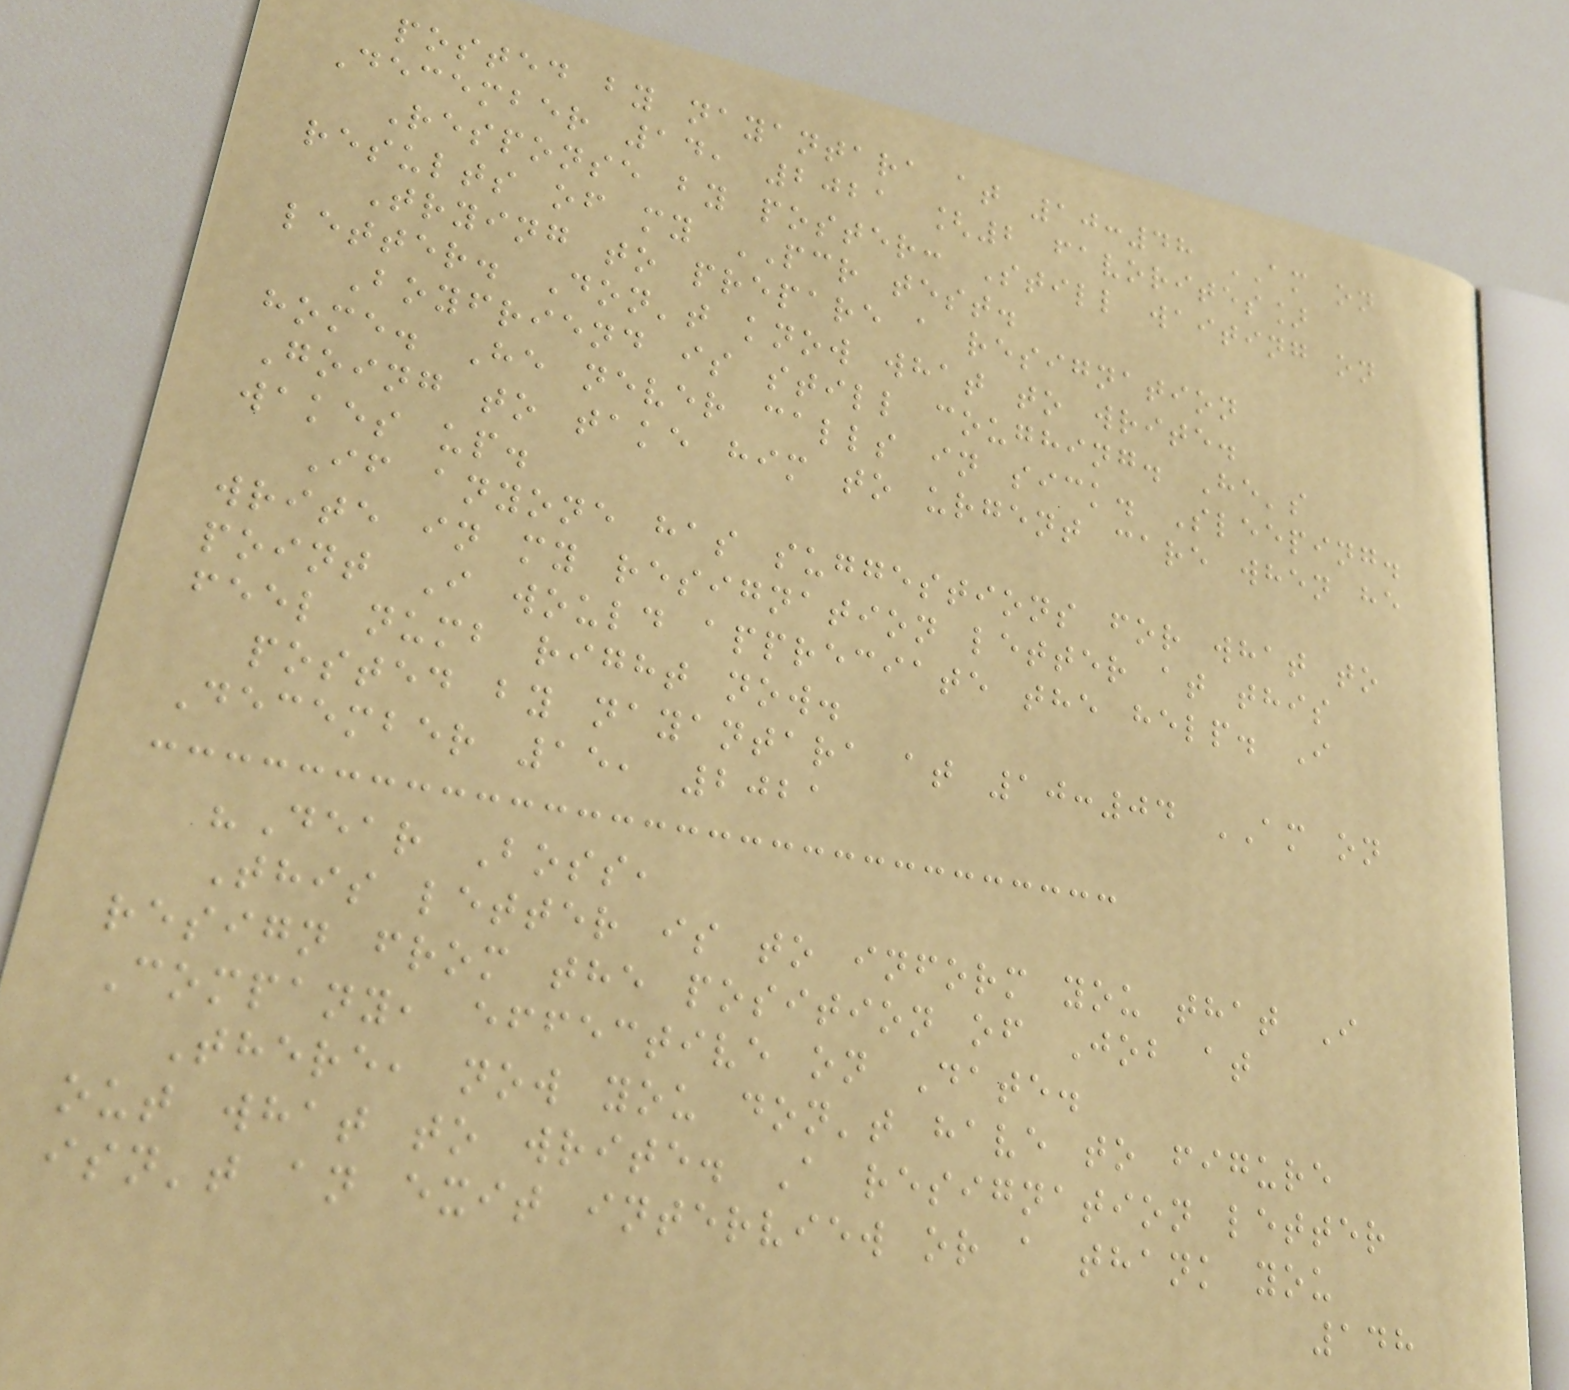posted by nayantara at 10:48 AM on
December 14, 2021 [2 favorites]
Response by poster: Still waiting on
results of my PCR test.
Trying to prepare a resignation
letter. Don't know what to write.
Boyfriend is still coughing. He's
home. He never calls in sick. Sleeping.
Going to take him to urgent care when he
wakes up.
If anyone has suggestions for what to
write in my resignation letter at this
point I would appreciate the help. I
feel numb right now.
posted by nayantara at 10:04 AM on
December 15, 2021
"Dear Boss,
This letter is to inform you that I
resign from the position of Job at
Company, effective on Date.
There, now you don't have to figure
out what to write. A resignation letter
isn't an exit interview or a thank you
148
